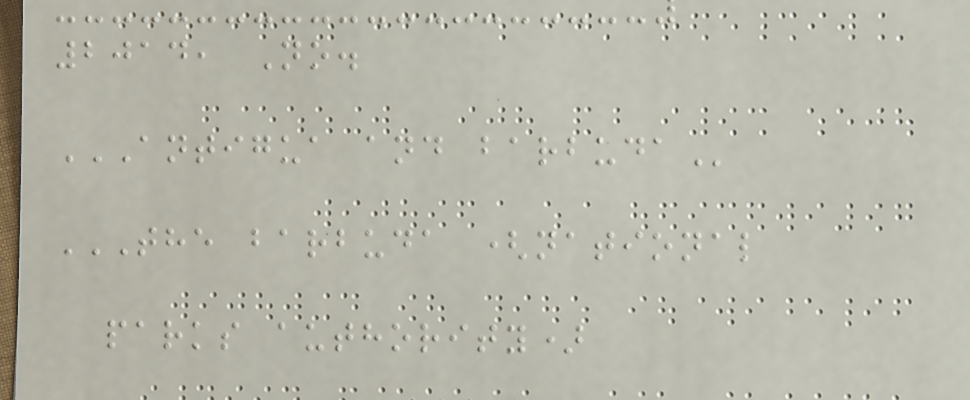2014, No.
ANTIGUA AND BARBUDA
THE BARBUDA (NATIONAL
PARKS AUTHORITY)
